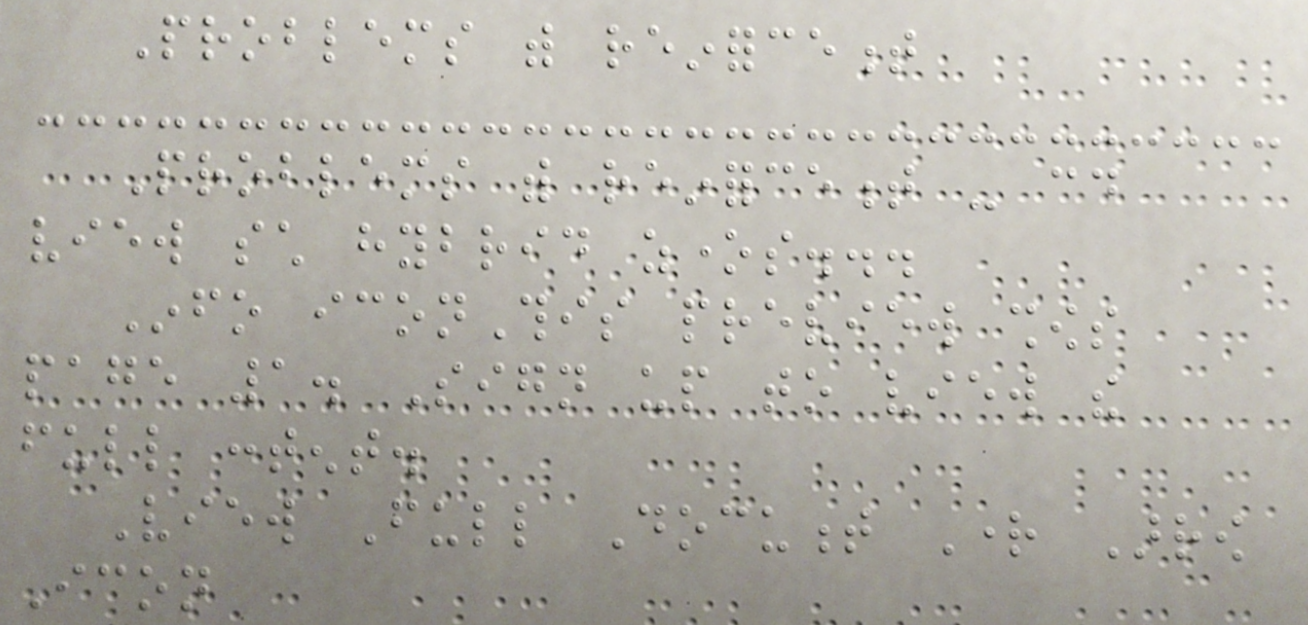Problems with reinforcement
Problems with reinforcement - could
view such hybrid zones...
Info iconThis preview shows
page 1. Sign up to view the
full content.
View Full Document Right Arrow
Icon
